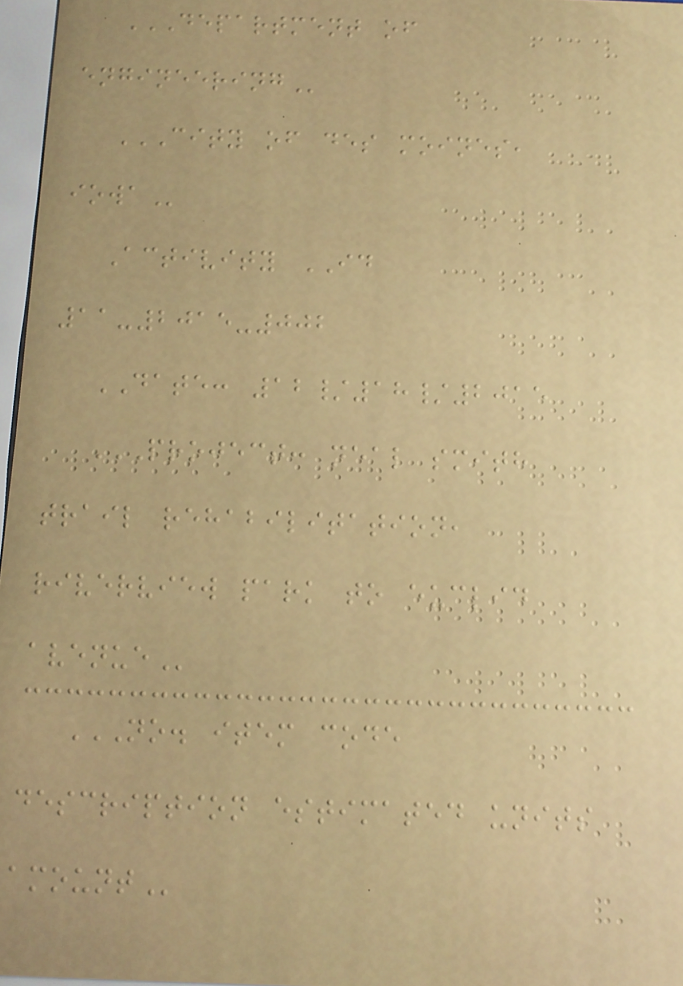DEPARTMENT OF
ENGINEERING
CITY OF DES MOINES,
IOWA
Activity ID
11-2015-002
DATE: 12/18/2015
PROJECT: NEAL SMITH
TRAIL REHABILITATION,
RIVERVIEW PARK TO EUCLID
AVENUE
NO. ITEM CODE
DESCRIPTION ESTIMATED UNITS
AMOUNT
